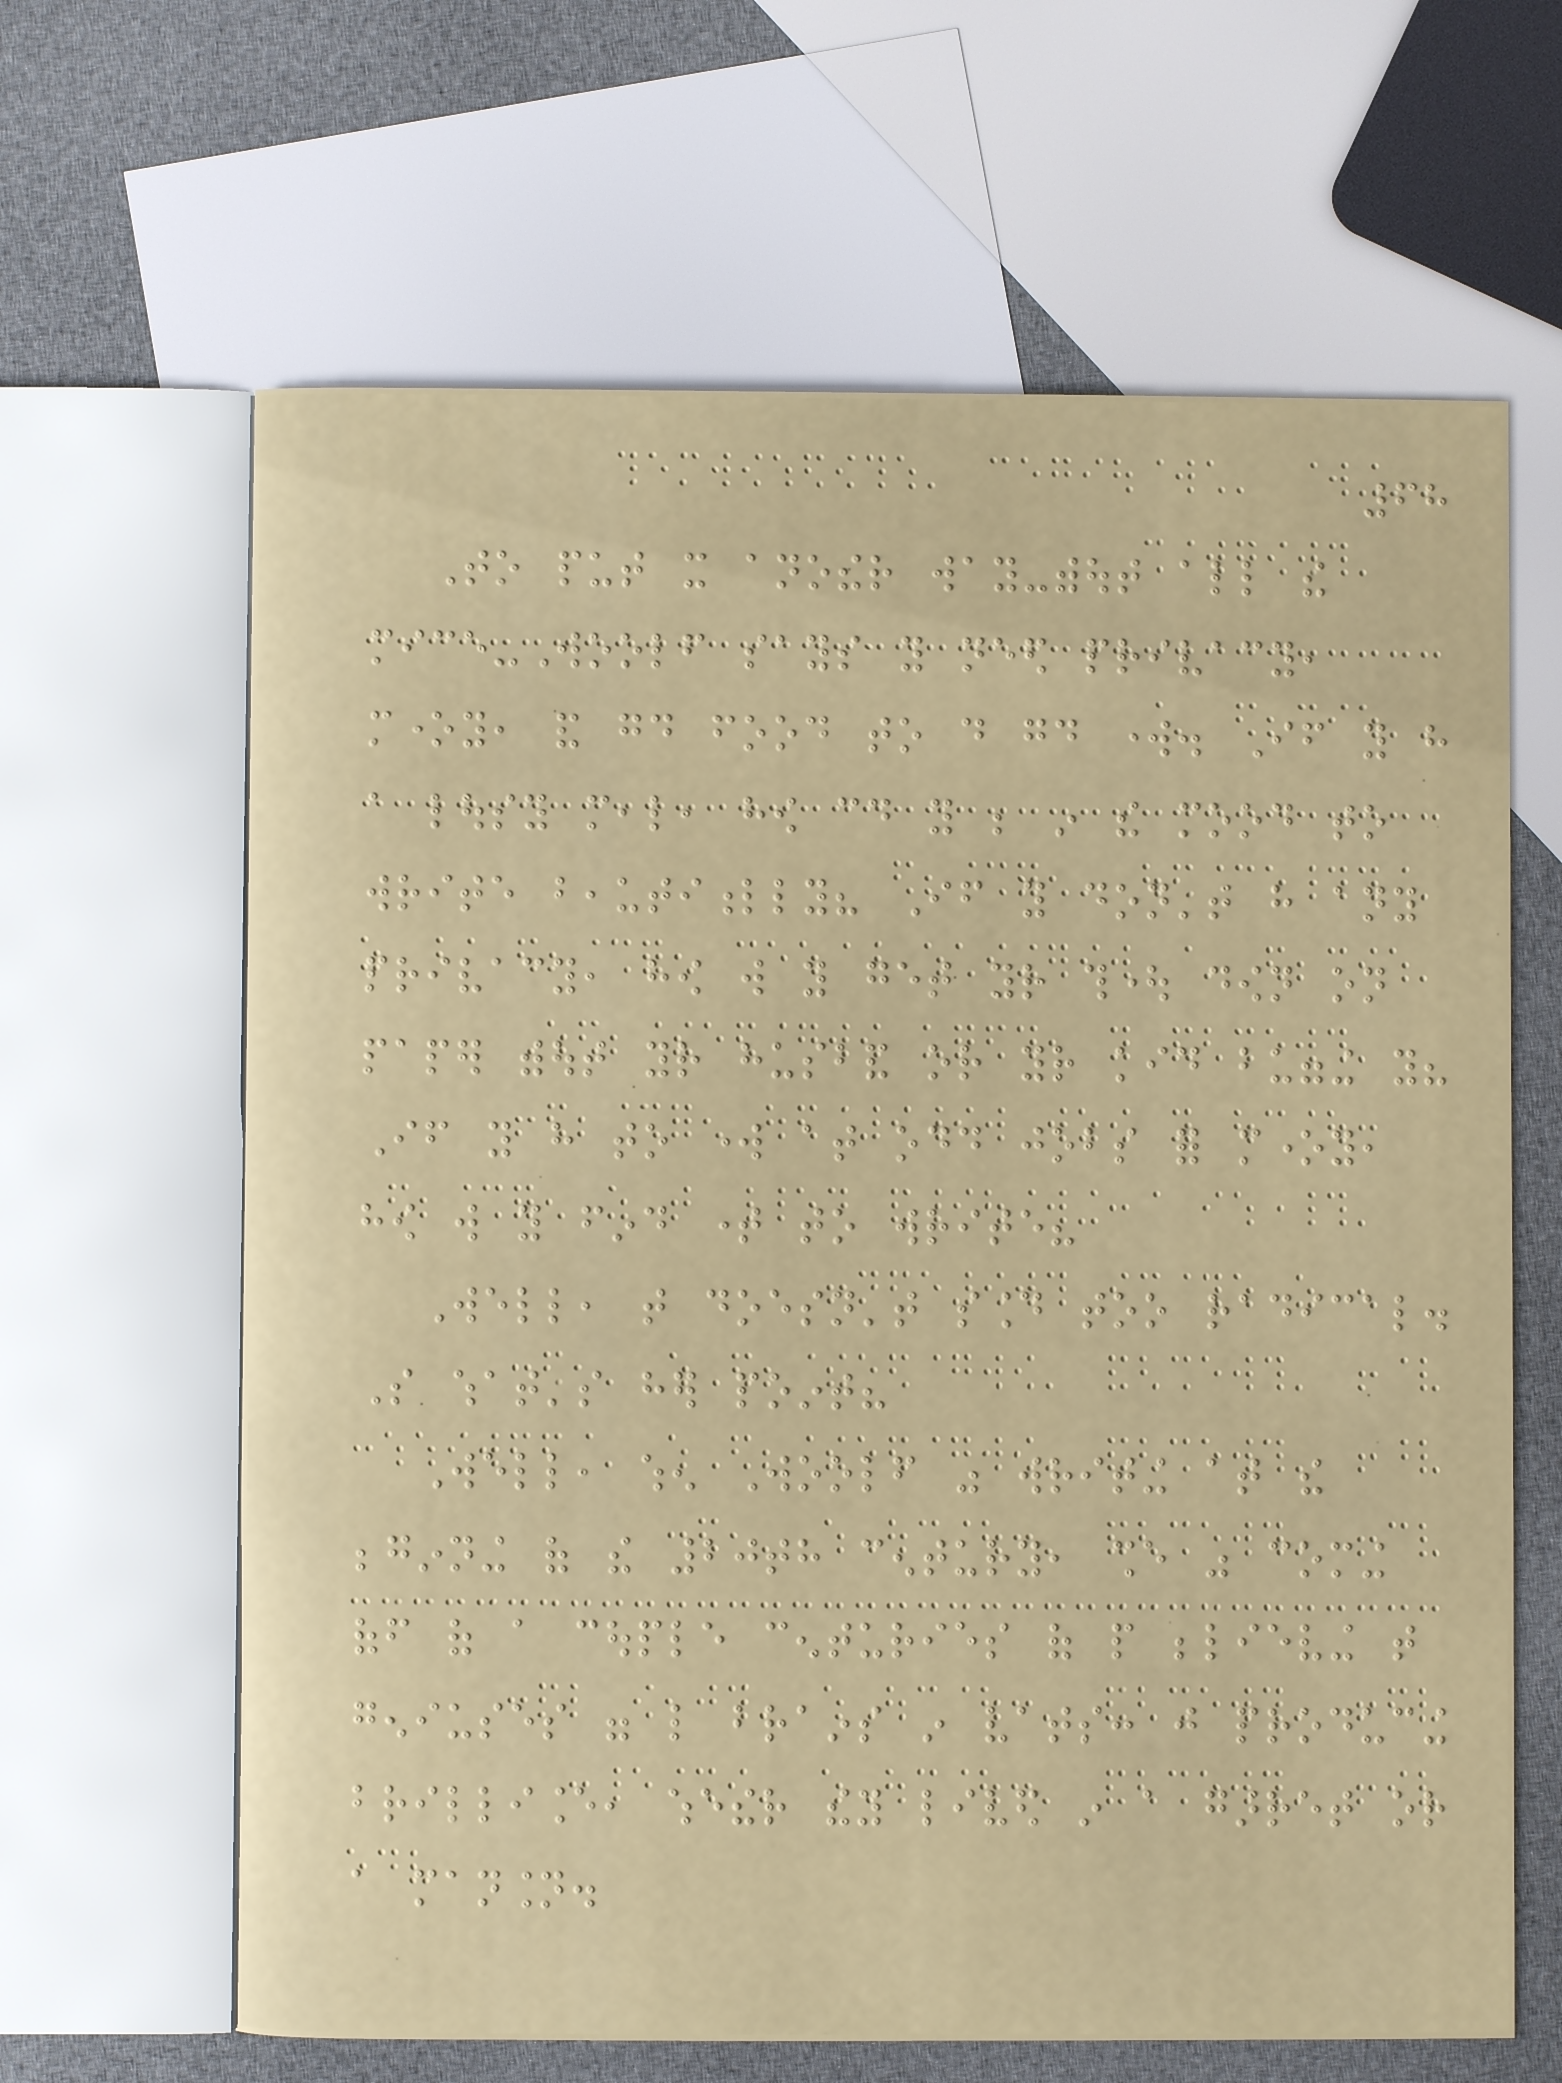68
To put it another way-without all the
mice-Woolf says you need privacy,
money, and good food to do good work. If you have
a lousy meal, how could you be in the mood to
write beautifully? If you don't have any
privacy, how will you get your thought down on
paper without your husband or your kid bugging you?
If you have to work at odd jobs for money,
how will you find time to write?
Well, that doesn't sound too radical.
So what's her point?
Well, when Woolf was writing at the
beginning of the 20th century, she was coming
off of a couple centuries of people believing that
geniuses were like brains in vats: just producing
brilliance, whether they lived in a garret or
a mansion.
